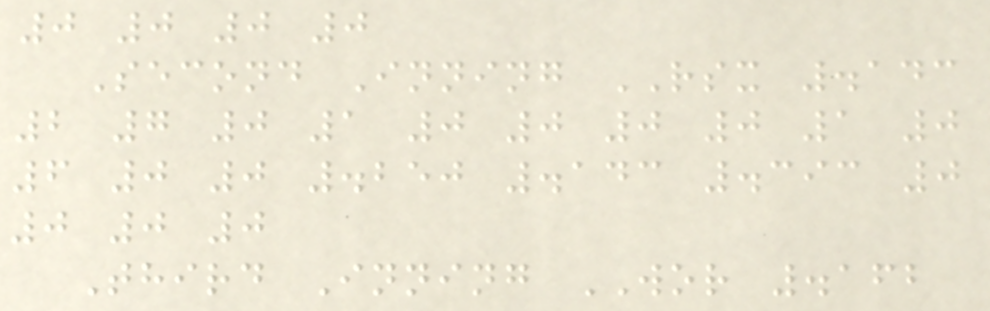0 0 0 0
Second Inning RSX .143
2 7 0 1 0 0 0 0 1 0
6 0 0 .250 .143 .393 0
0 0 0
Third Inning WOR .162
